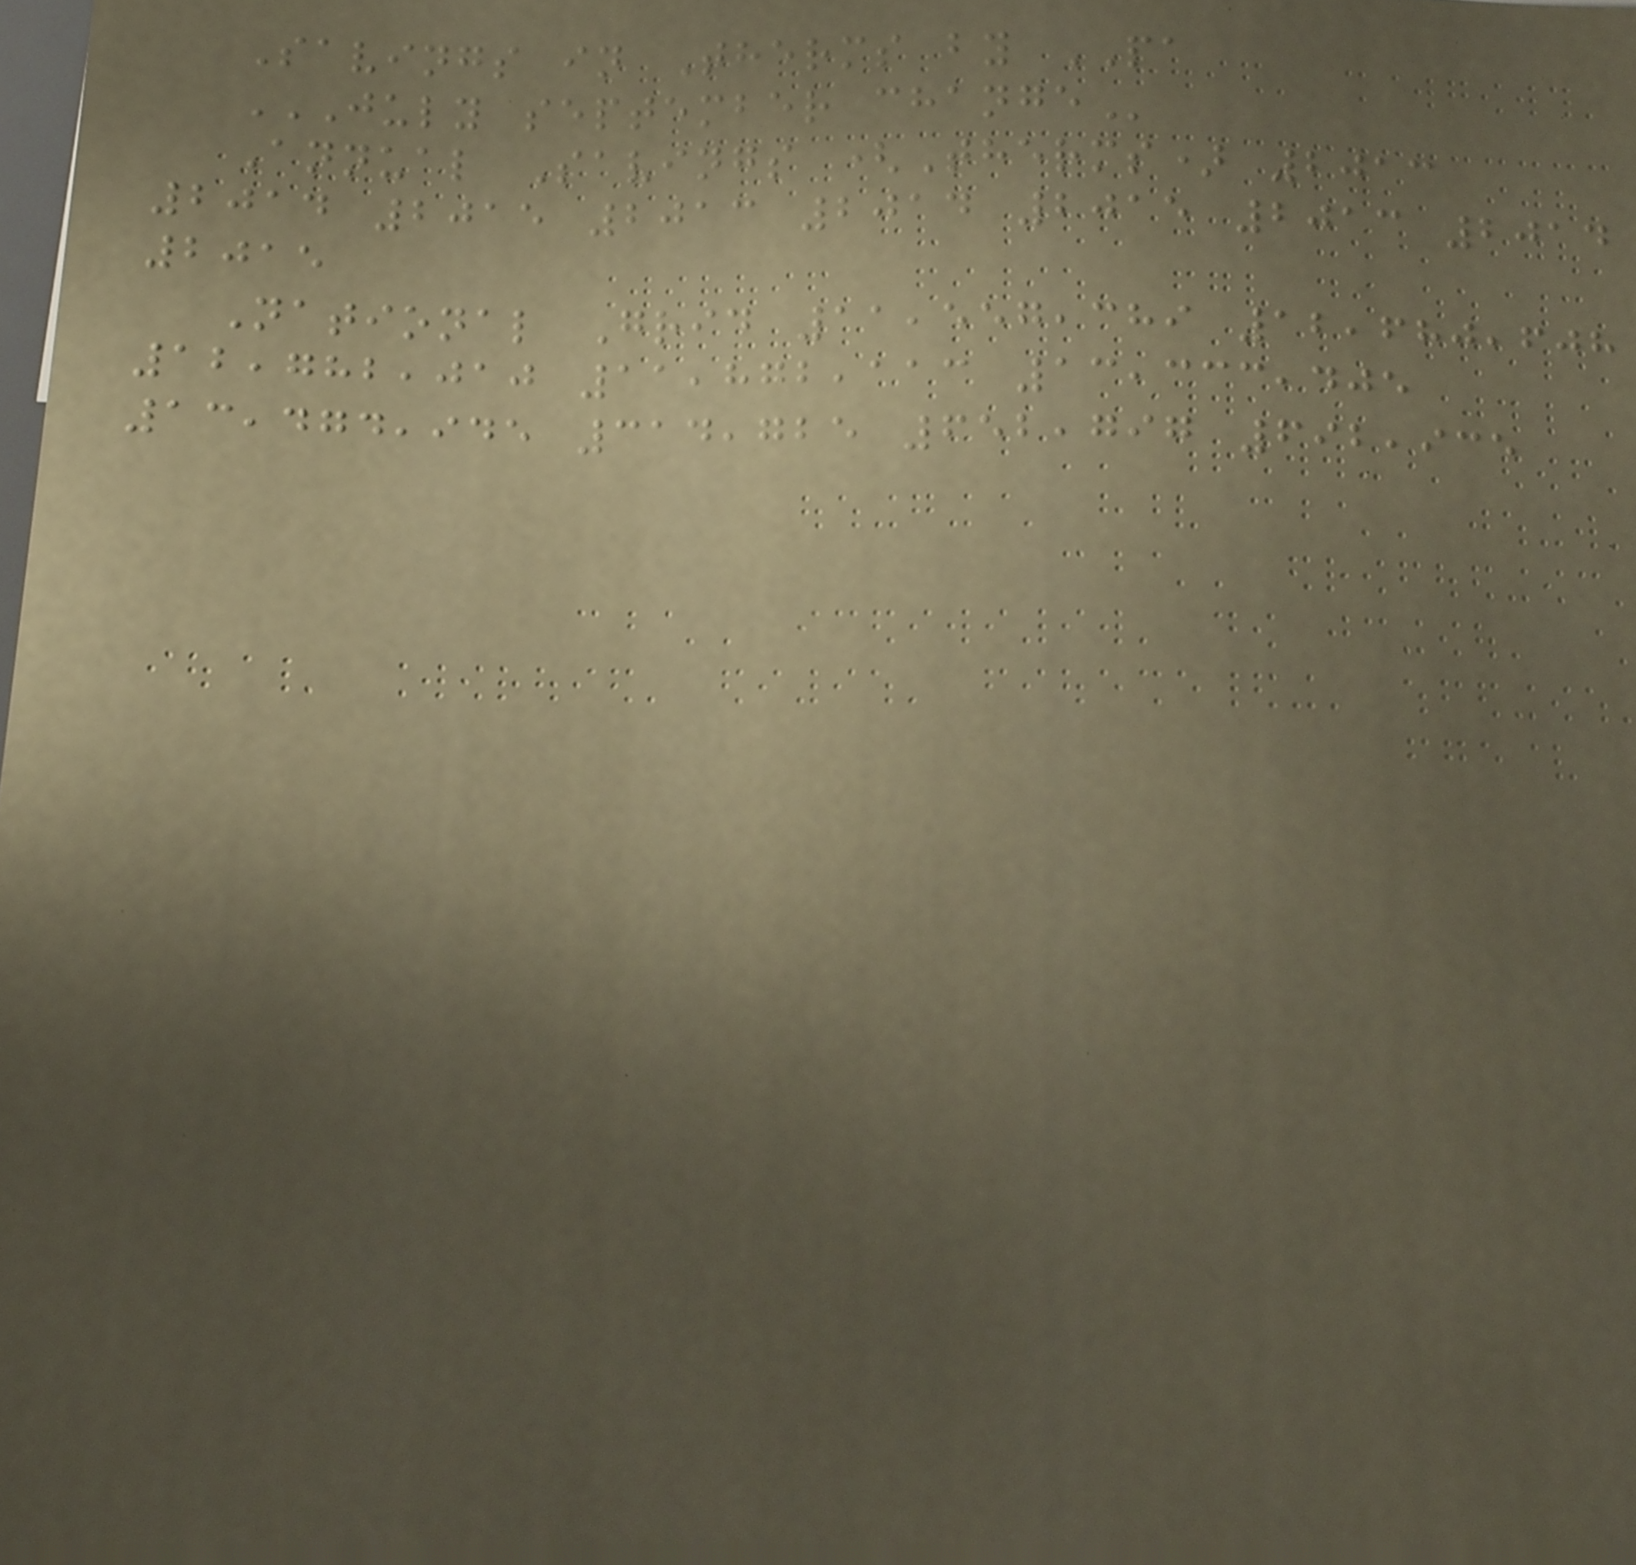Savings in Therms by PA
JULY SEPTEMBER CHANGE
Annual Savings (Therms) 2013
2014 2015 2013 2014 2015 2013 2014
2015
National Grid 11,557,389 12,680,608
12,782,010 11,872,113 13,333,405
13,474,945 314,725 652,797 692,935
